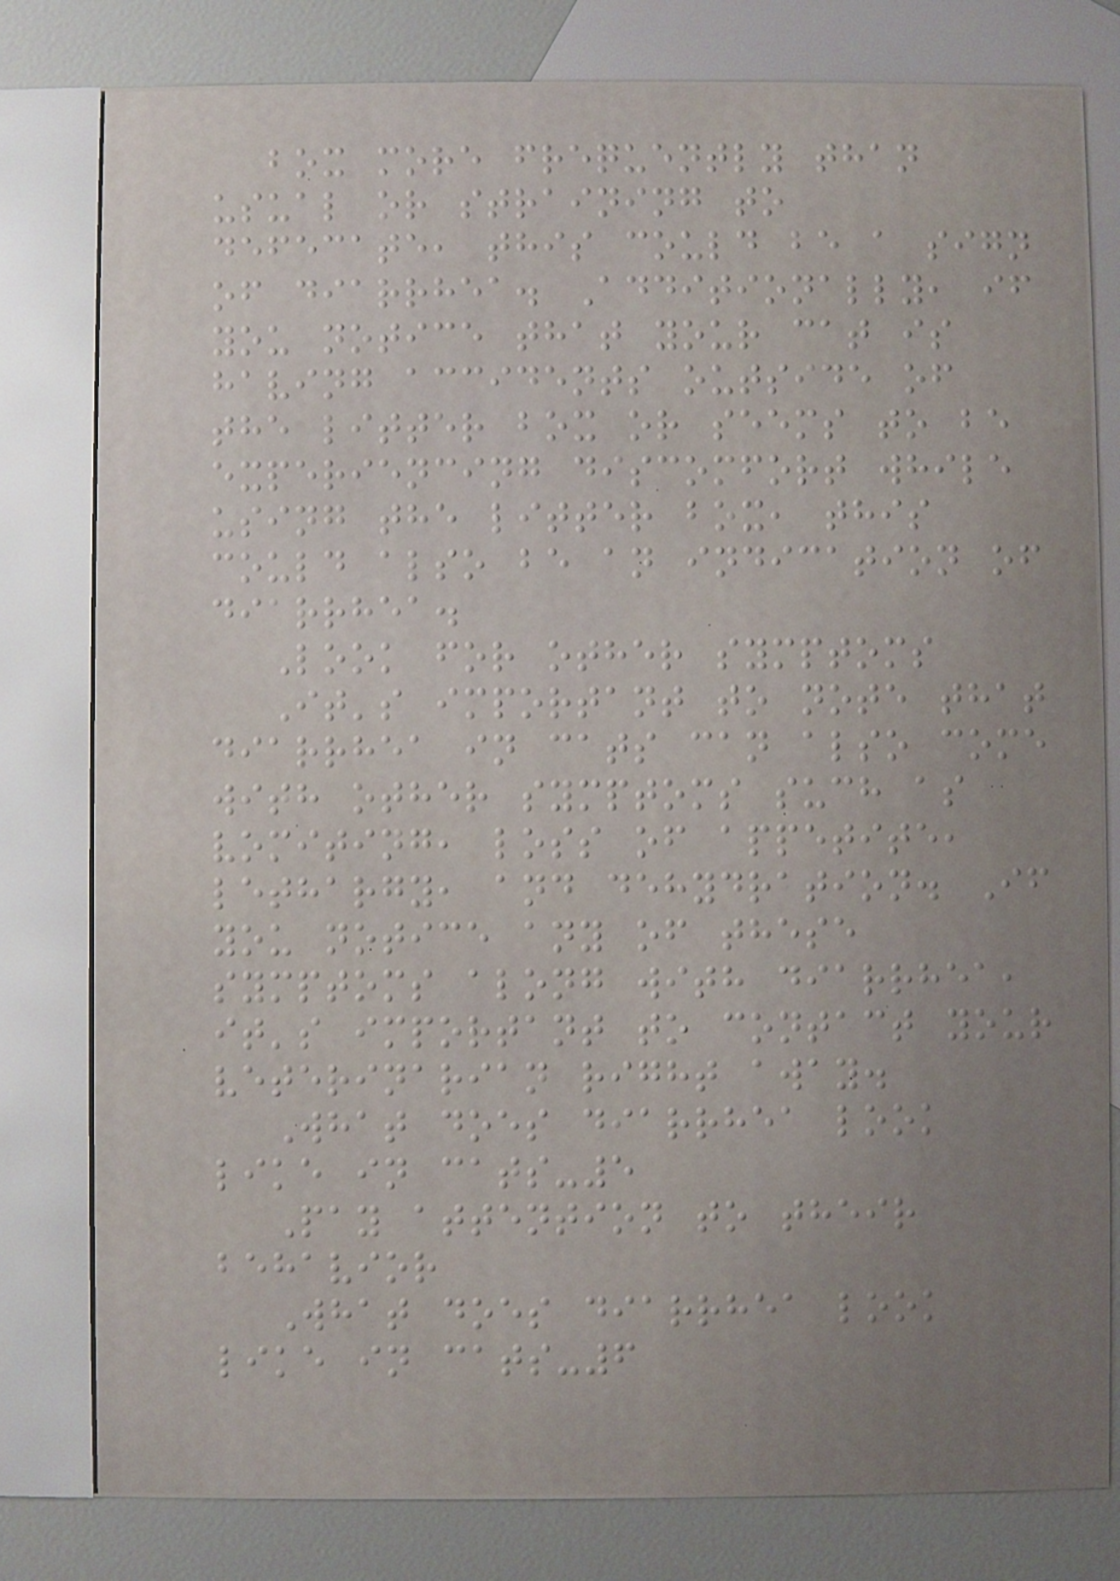box more frequently than
usual or straining to
defecate, this could be a sign
of diarrhea. Additionally, if
you notice that your cat is
having accidents outside of
the litter box or seems to be
experiencing discomfort while
using the litter box, this
could also be an indication of
diarrhea.
Look for other symptoms
It's important to note that
diarrhea in cats can also come
with other symptoms such as
vomiting, loss of appetite,
lethargy, and dehydration. If
you notice any of these
symptoms along with diarrhea,
it's important to contact your
veterinarian right away.
What does diarrhea look
like in cats-5
Pay attention to their
behavior
What does diarrhea look
like in cats-6
